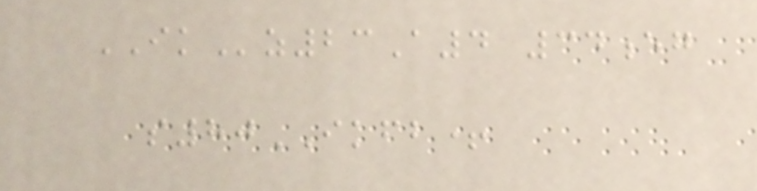IKz23A4 34eg
s80IKFB+
